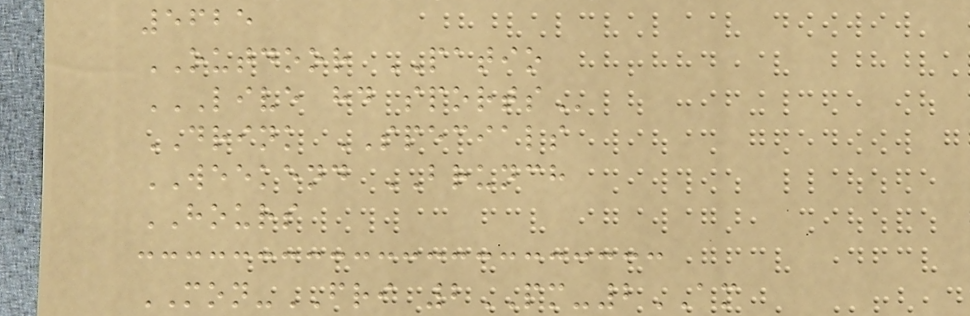5625
OUTDOOR PATIO
LIVE HD SPORTS
DRINK SPECIALS
WEEKEND BRUNCH
HOURS
MON-FRI 2PM-2AM
